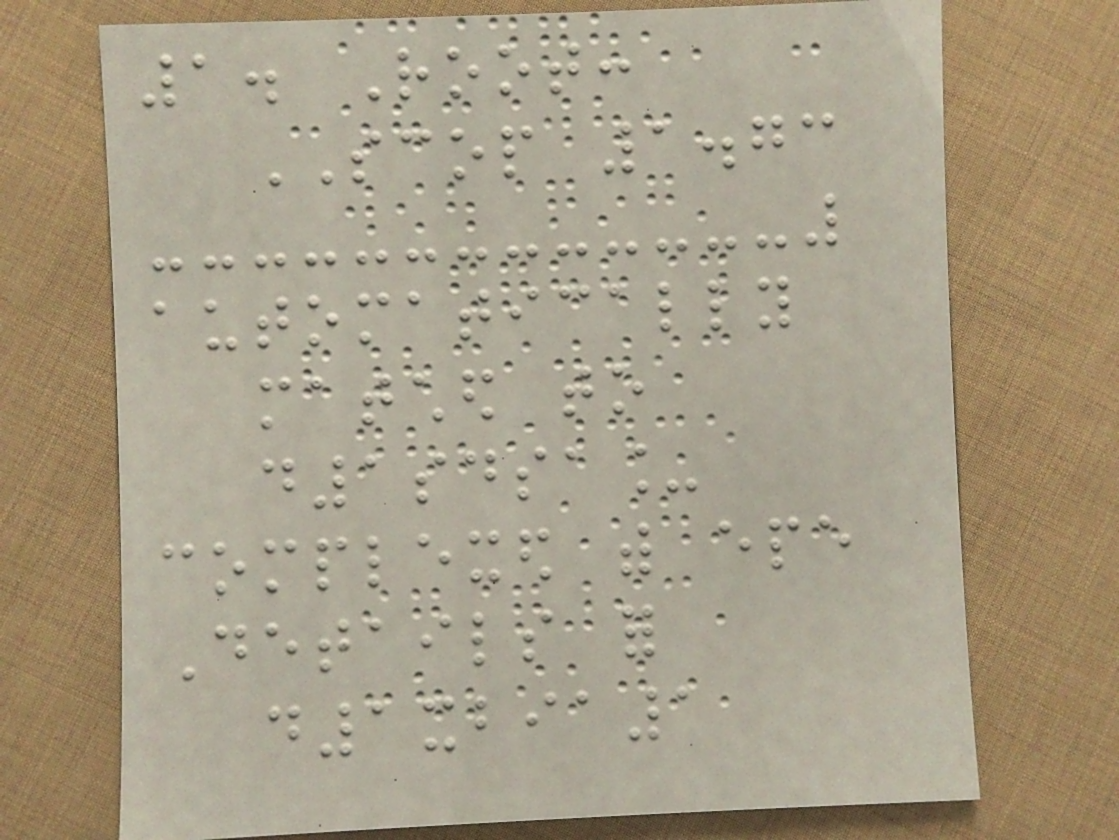1. Root:
SCOP 1.73
automatically
matched to
d1sdsa_
complexed with epe
Details for
d1xbia1
